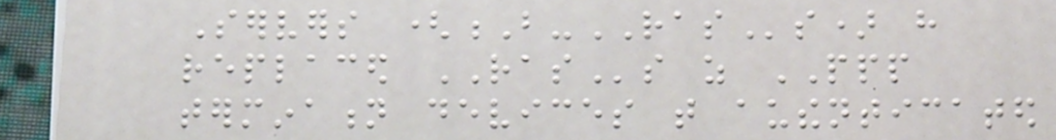Servers (B-RASs) have
replaced RASs as PPP
termination devices that authenticated
